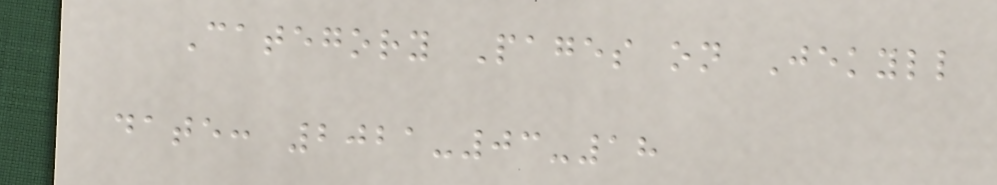Category Pages on Jekyll
date: 2021-03-18
